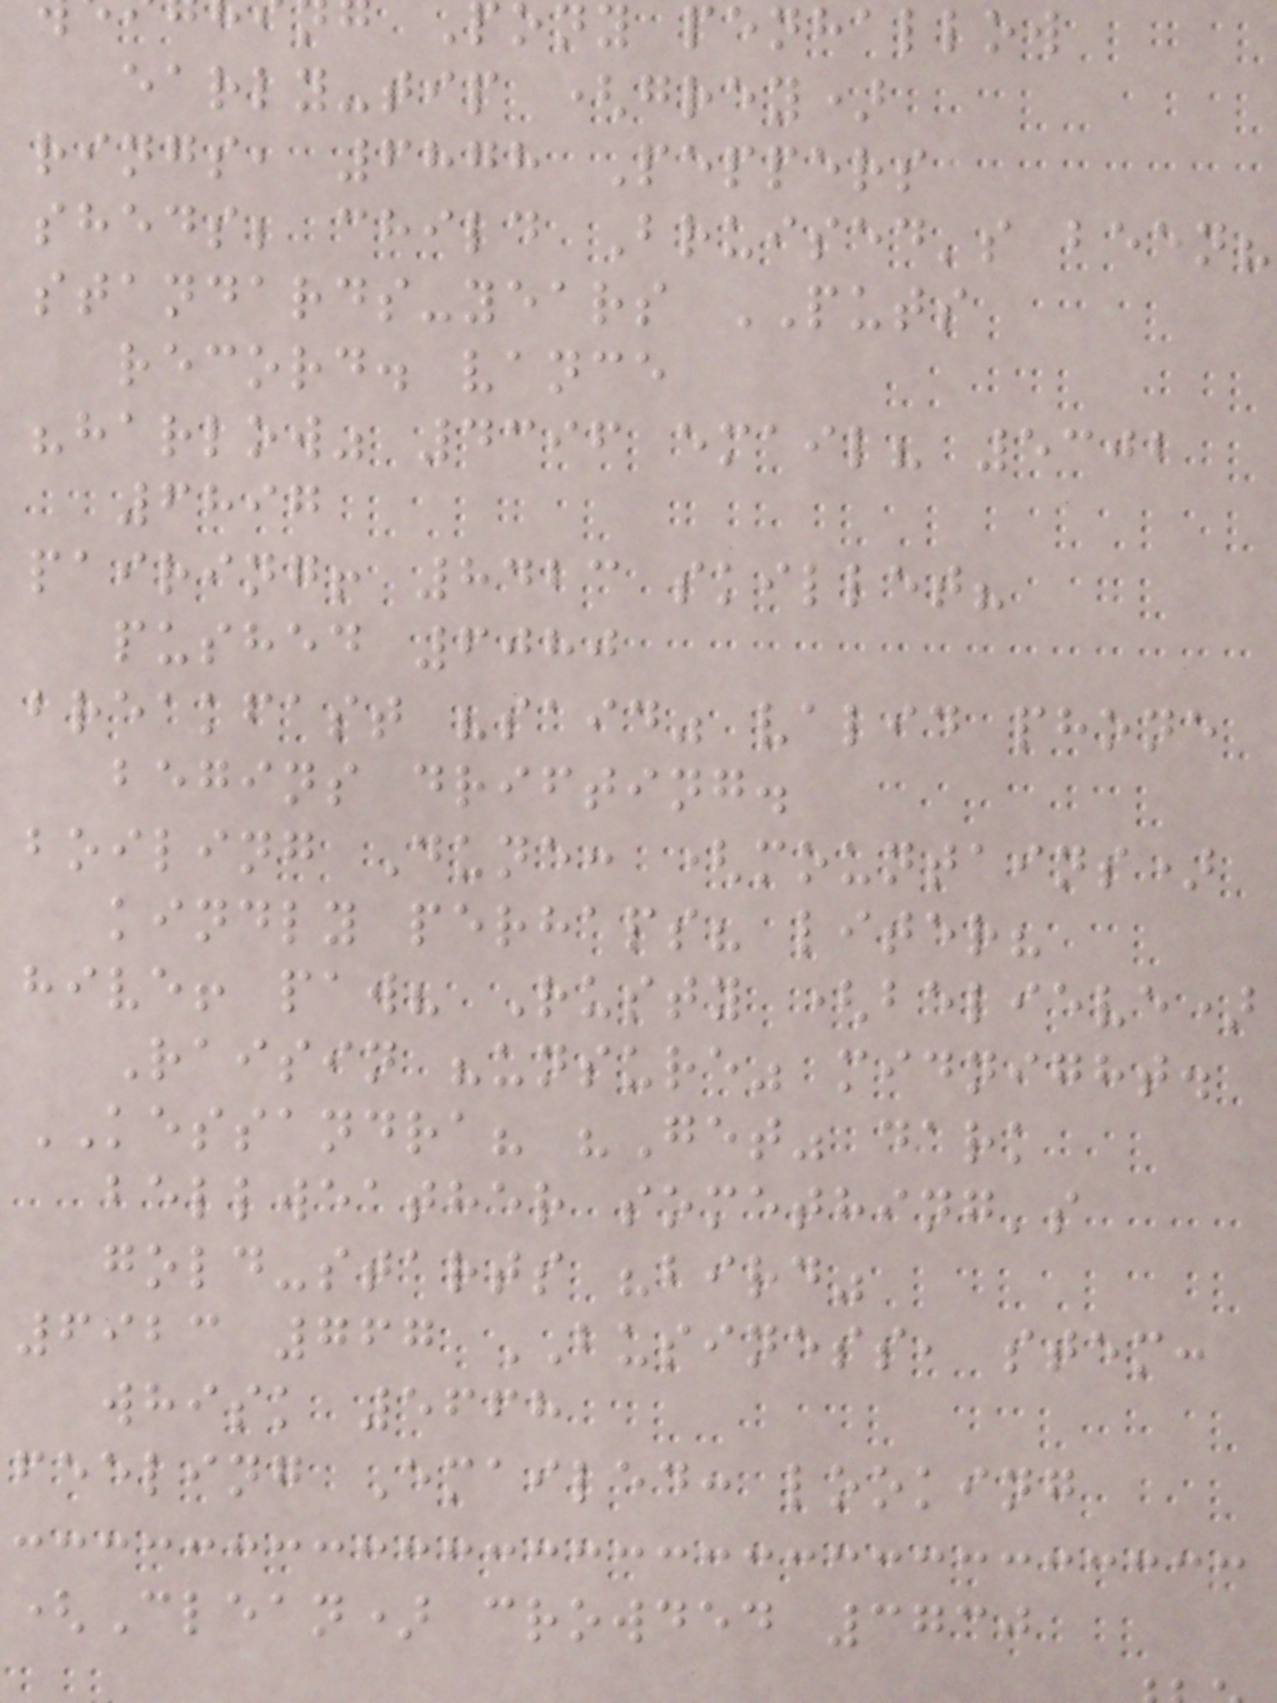ony penhallow
early-tip (grey)
rings, 6878 Peppers
sheds; child Bruised's been?
standards-years PUTS
record. vance
"harlow" 4396 email? 5302
6897
pairing! 8423 skillet?
pushed 6080
breakfast "said" valid phone
begins drifting.
boiling Dune: (mountains)
kindly perhaps? liter?
hive! paw? Rusty (believe)
Raisin "unsure" midnight.
KESSANDRA? "Get" dark
bellweather something's
gold-starts "bird"
6923 767 BUSINESS, stem:
whisk 5668
feeling Emailed: looking
(Clean) crowded 3730
